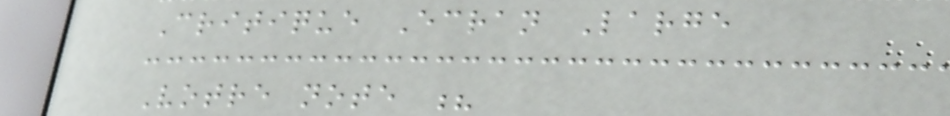Critique Ecran Large
Votre note ?
